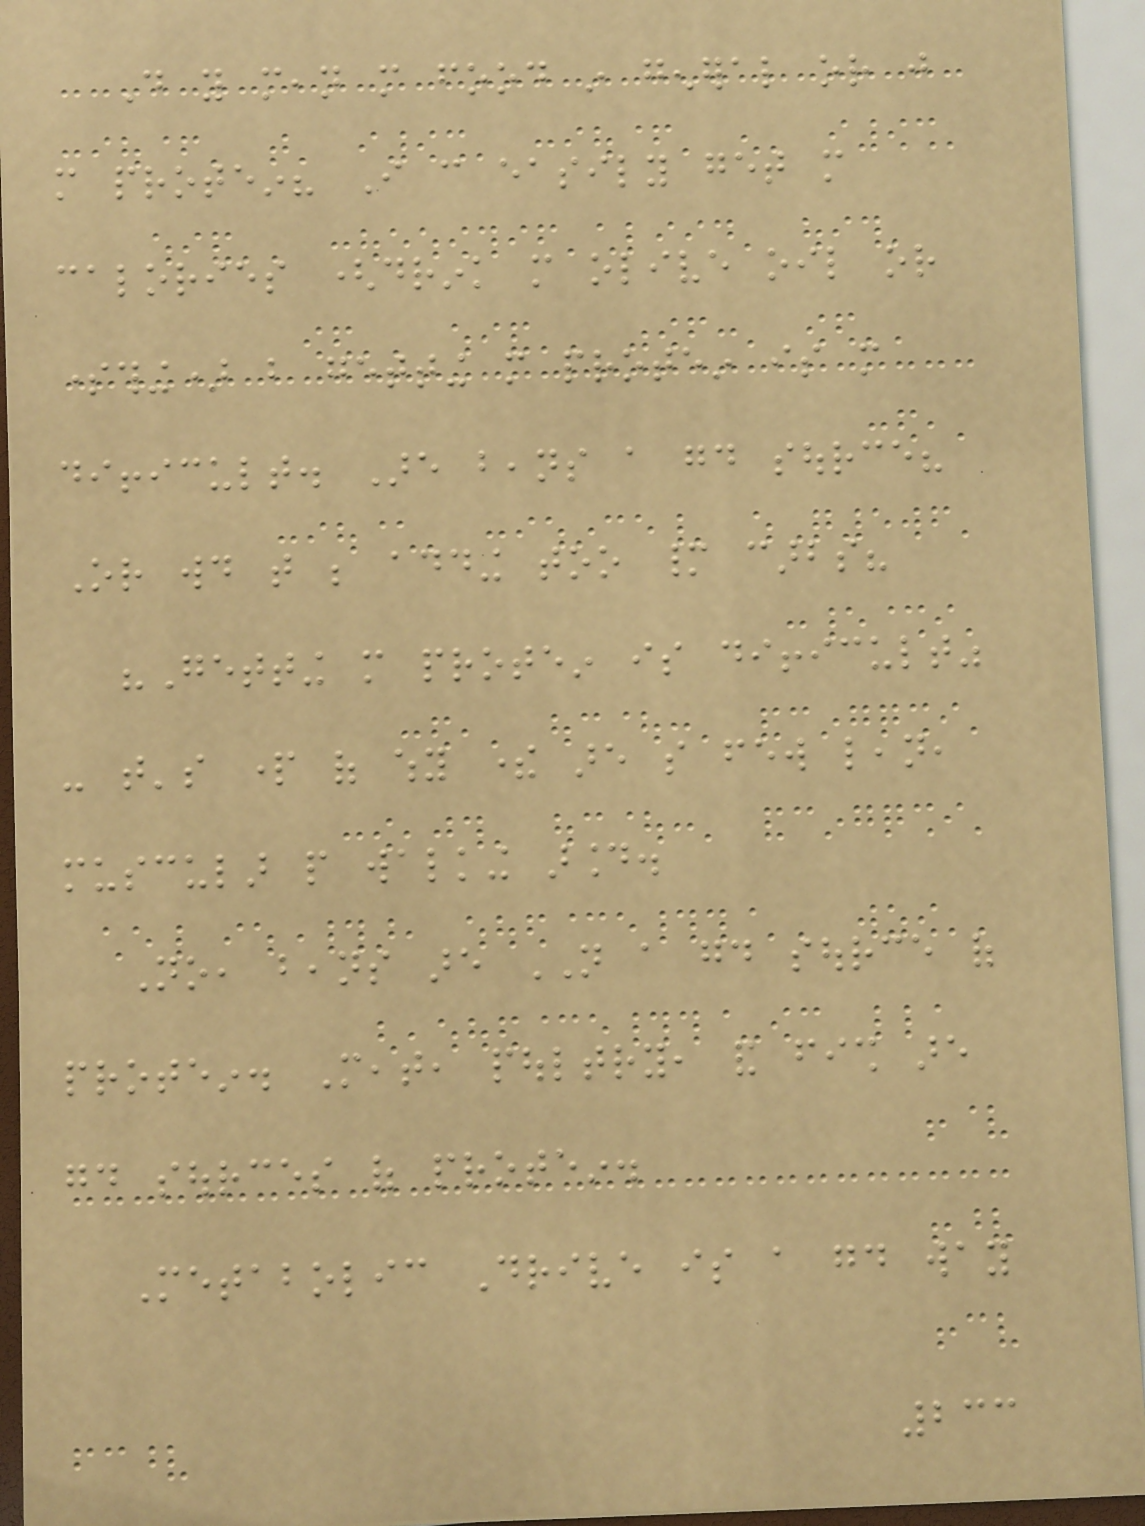Do you mean more food in general or just
more protein? I can easily get more
calories (drink more olive oil or
something) but getting more protein is more
difficult. Are beans a good source?
Or would that be adding too many carbs?
"Getting more protein is difficult"
- that's part of why there are so few lean,
muscular people walking around.
No, beans are NOT a good source of
protein. Meat, poultry, and fish are
good sources of protein.
Metabolic Drive is a good way
233
